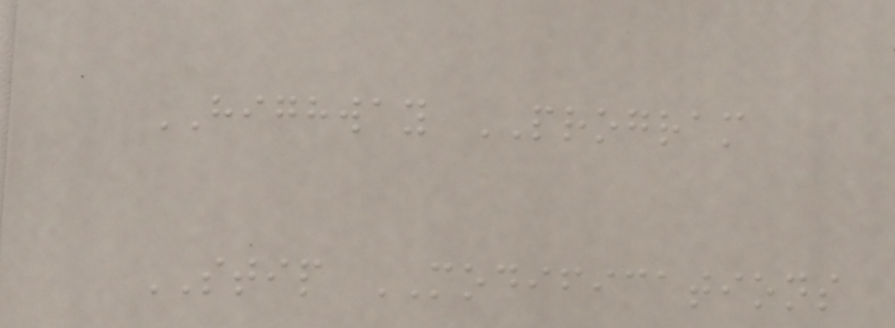HIGHWAY PROGRAM
STIP MODIFICATIONS
